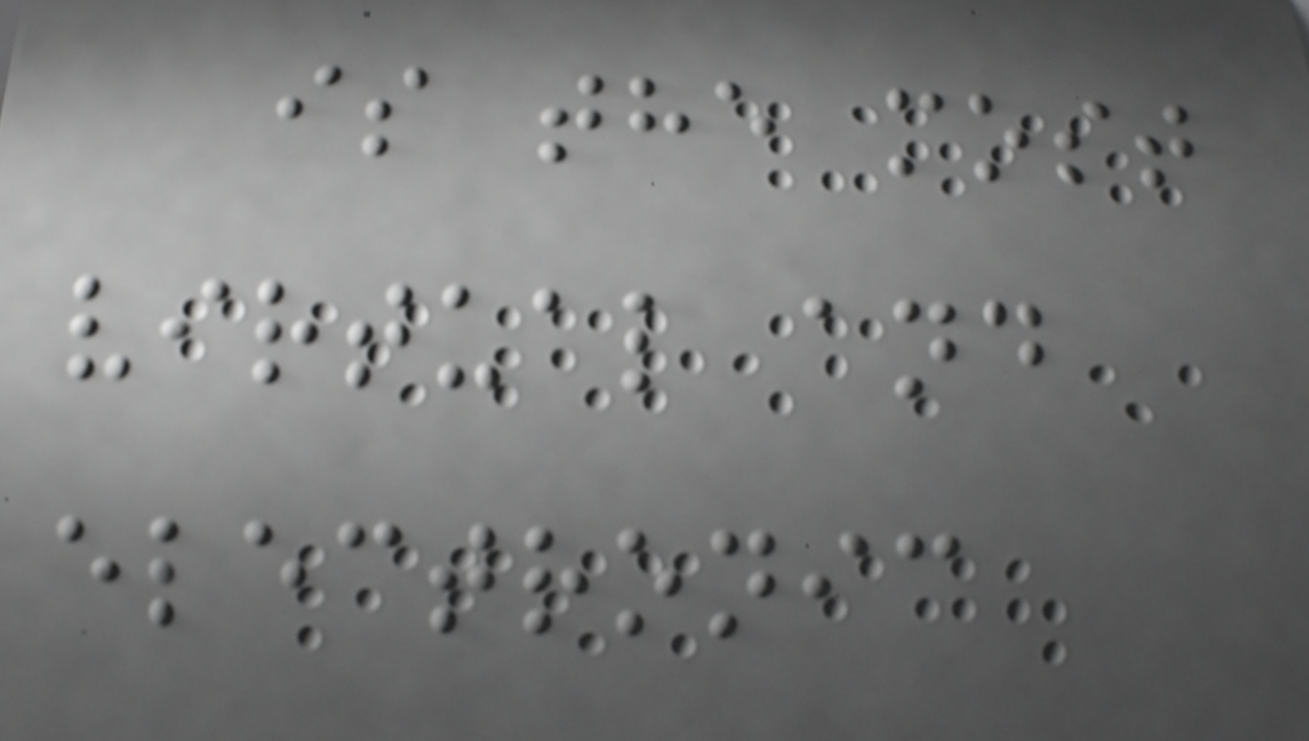is the most
virtual and
electronic
